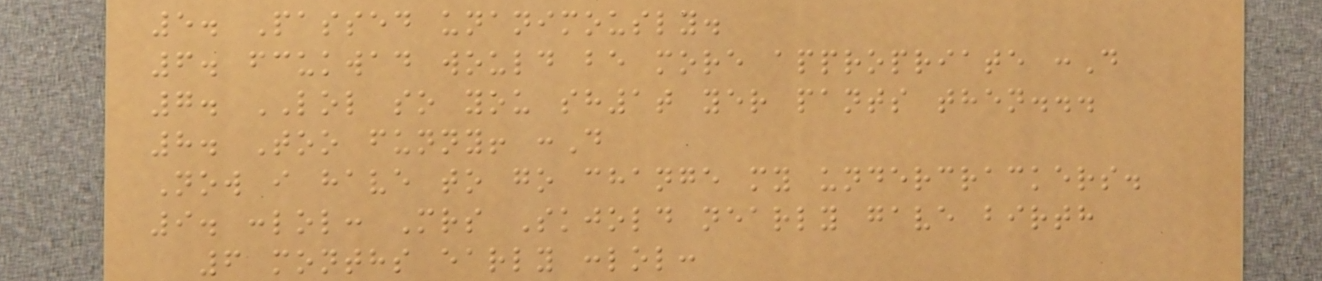5. Passed unanimously.
6. fcukwad would be more appropriate :D
7. LOL so you sh1t yer pants then...
8. Too funny! :D
Now i have to go change my undercrackers.
9. :lol: Mrs Skjold nearly gave birth
6 months early :lol:
